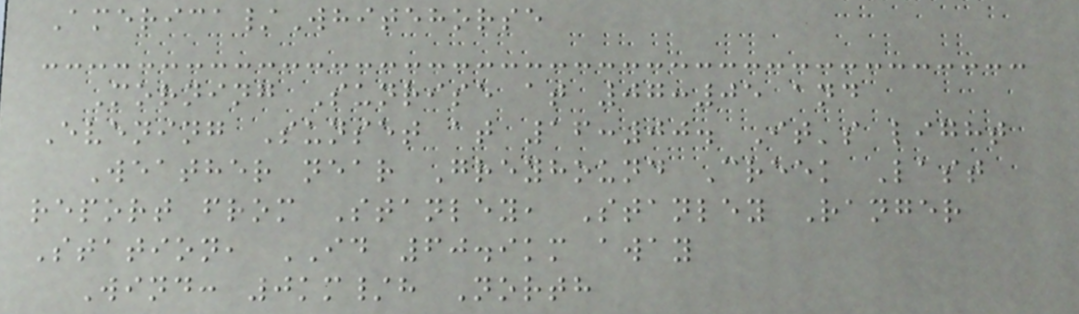America/Whitehorse
Morning Sunrise at 07:05 and
Evening Sunset at 16:00. It's light
Weather near Greyhound Creek Last
report from Stanley, Stanley Ranger
Station, ID 60.9km away
Wind: 0km/h North
